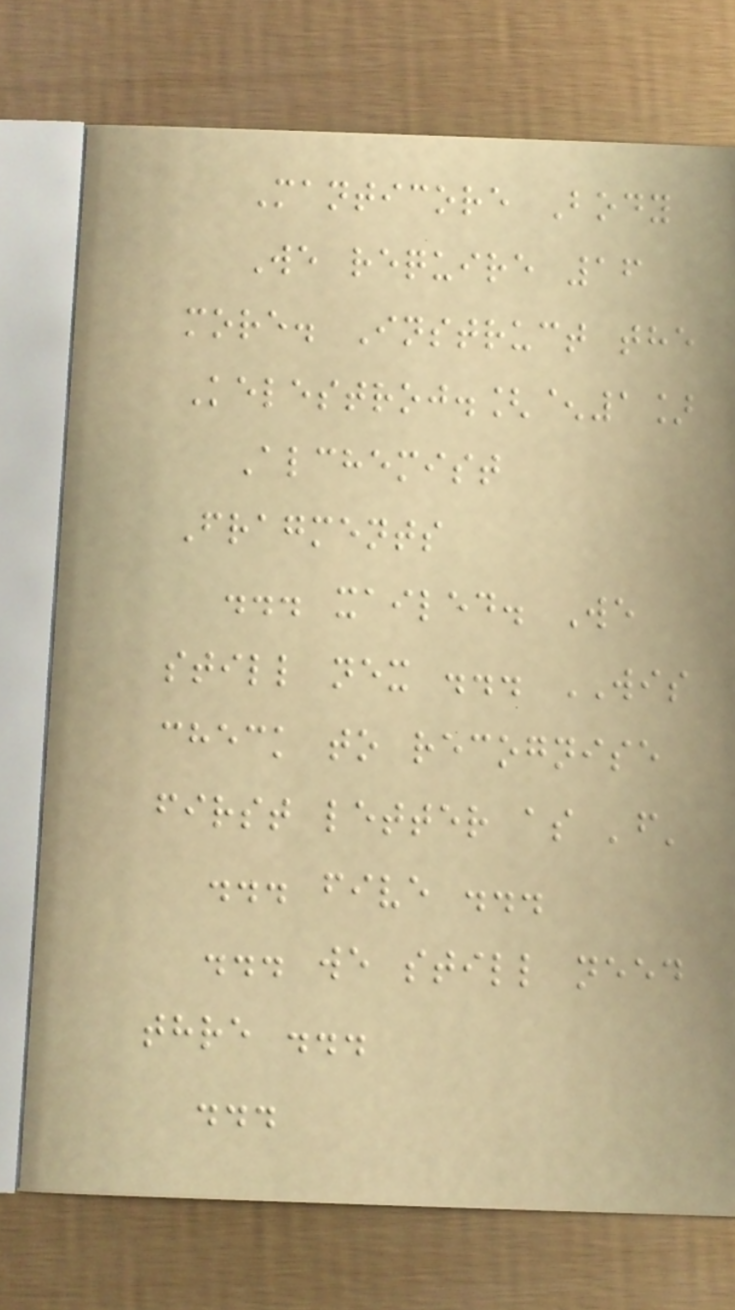Manticore Body
We require 16
more. Instruct the
Kelestroj.[^1]
Alchemist
Fragments
... xailed. We
still nex ... WIS
check to recognise
first letter as 'f'
... five ...
... we still need
thre ...
...
